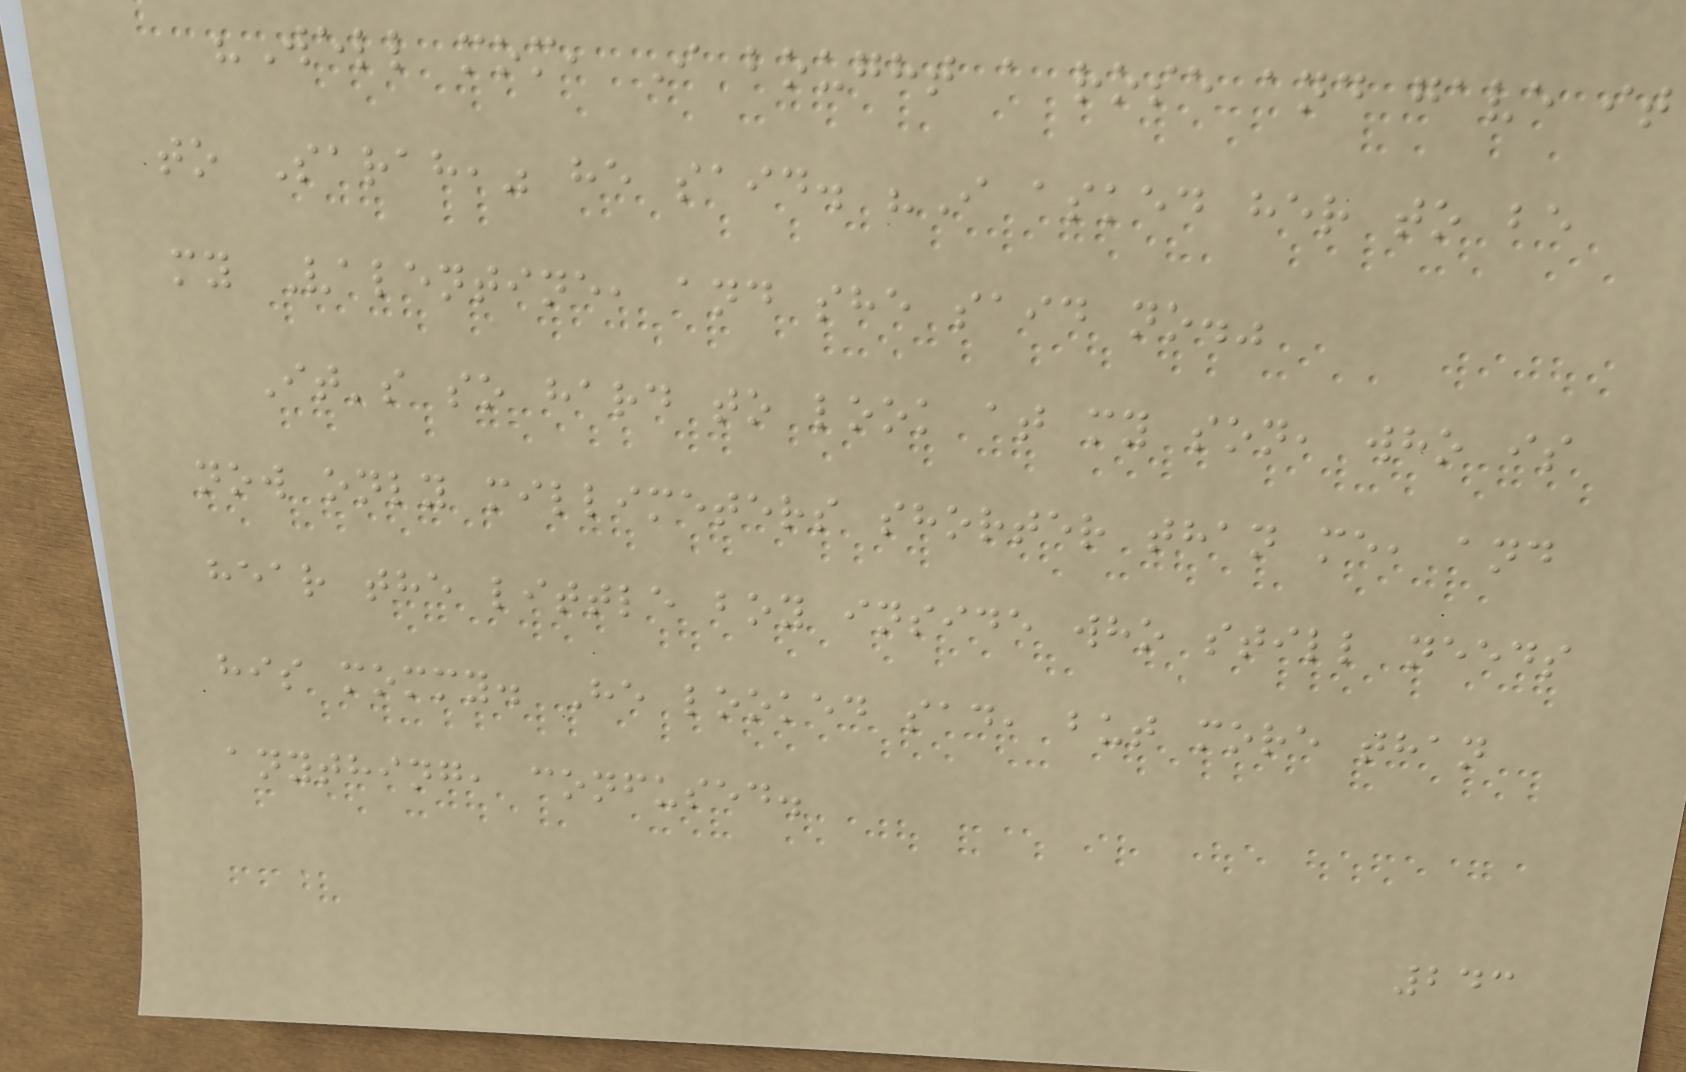"Well mom, I bought a rose and gave it
to Sarah," he said. "I asked her to be
my Valentine, and she said no."
It's so hard to look at my son, who is
now only millimeters shorter than me, and
hear the little boy inside who still needs
his mommy. He looked sad, but more than
anything, confused.
243
